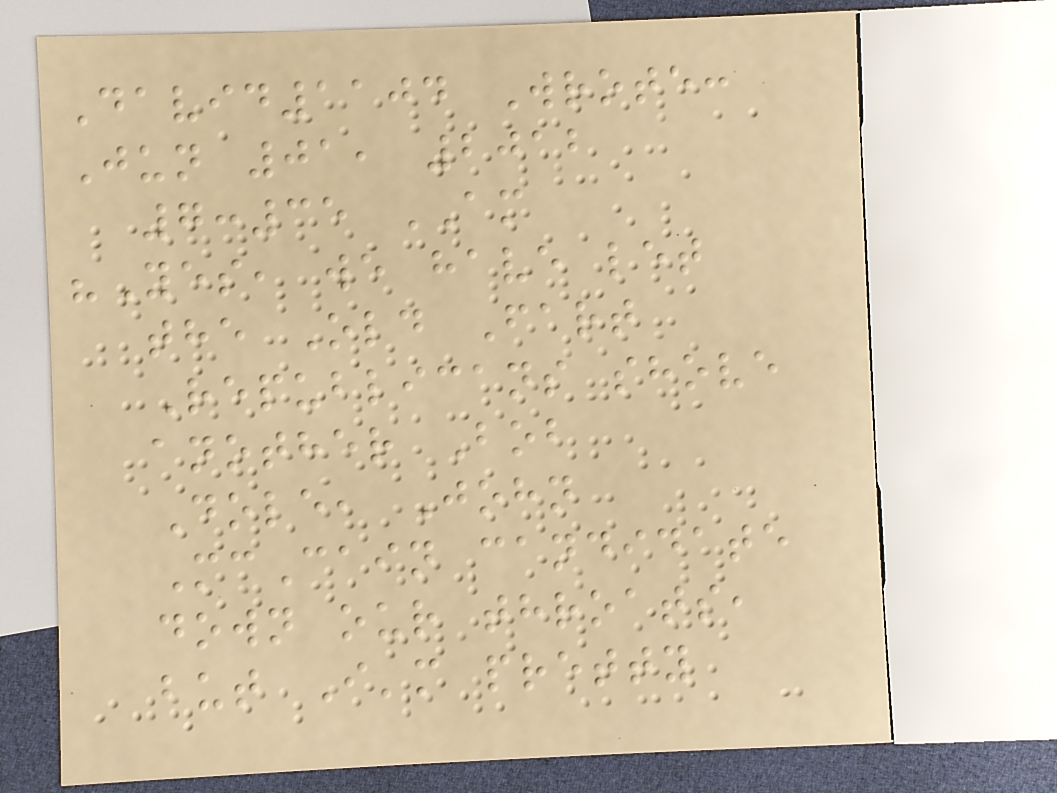David1104 Wrote:
Jun 01, 2012
7:35 AM
"Yes, we have let
the Old Fart
Republicans shove
another Bob
Dole, John
McCain candidate
down our throats,
but I'm pretty
